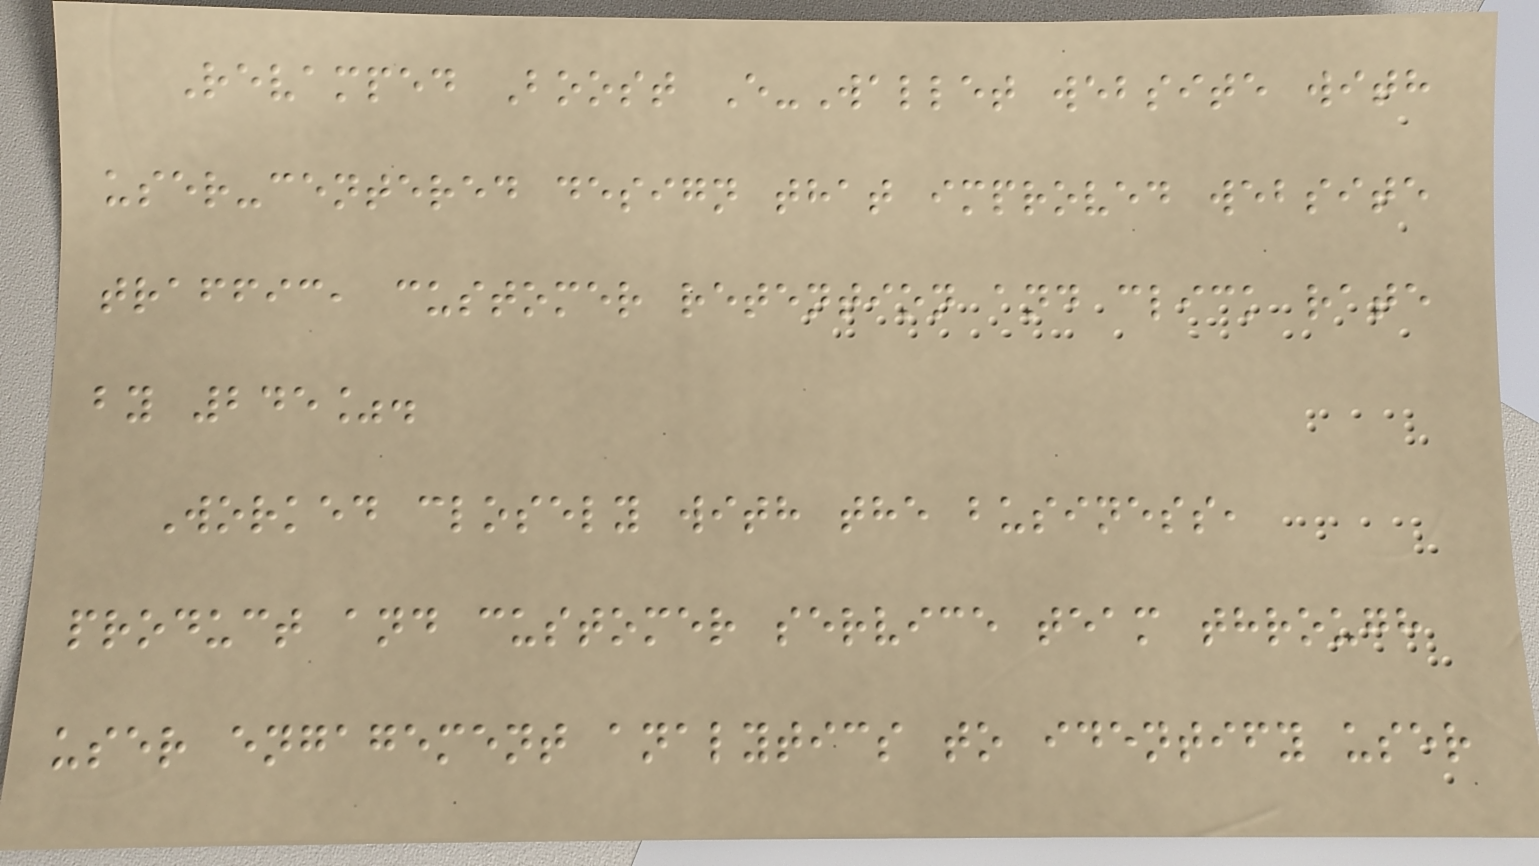Revamped Boost E-Wallet website with
user-centered design that improved website
traffic, customer retention and click rate
by 245%.
Worked closely with the business,
product and customer service team through
user engagement analytics to identify user
